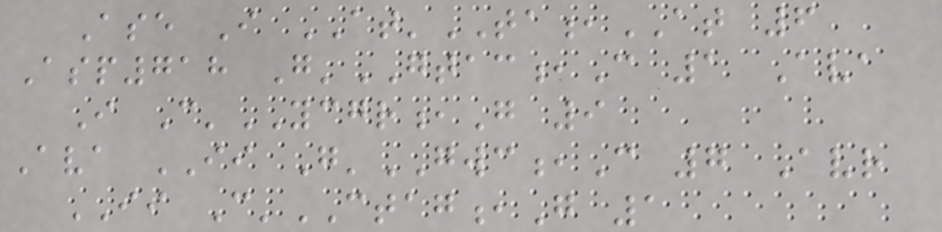Ase I AT'TA,AT 6
Asp718 G'GTAC,C 1 Ava
I C'YCGR,G 9
Ava II G'GWC,C 7 Avr
II C'CTAG,G 1
